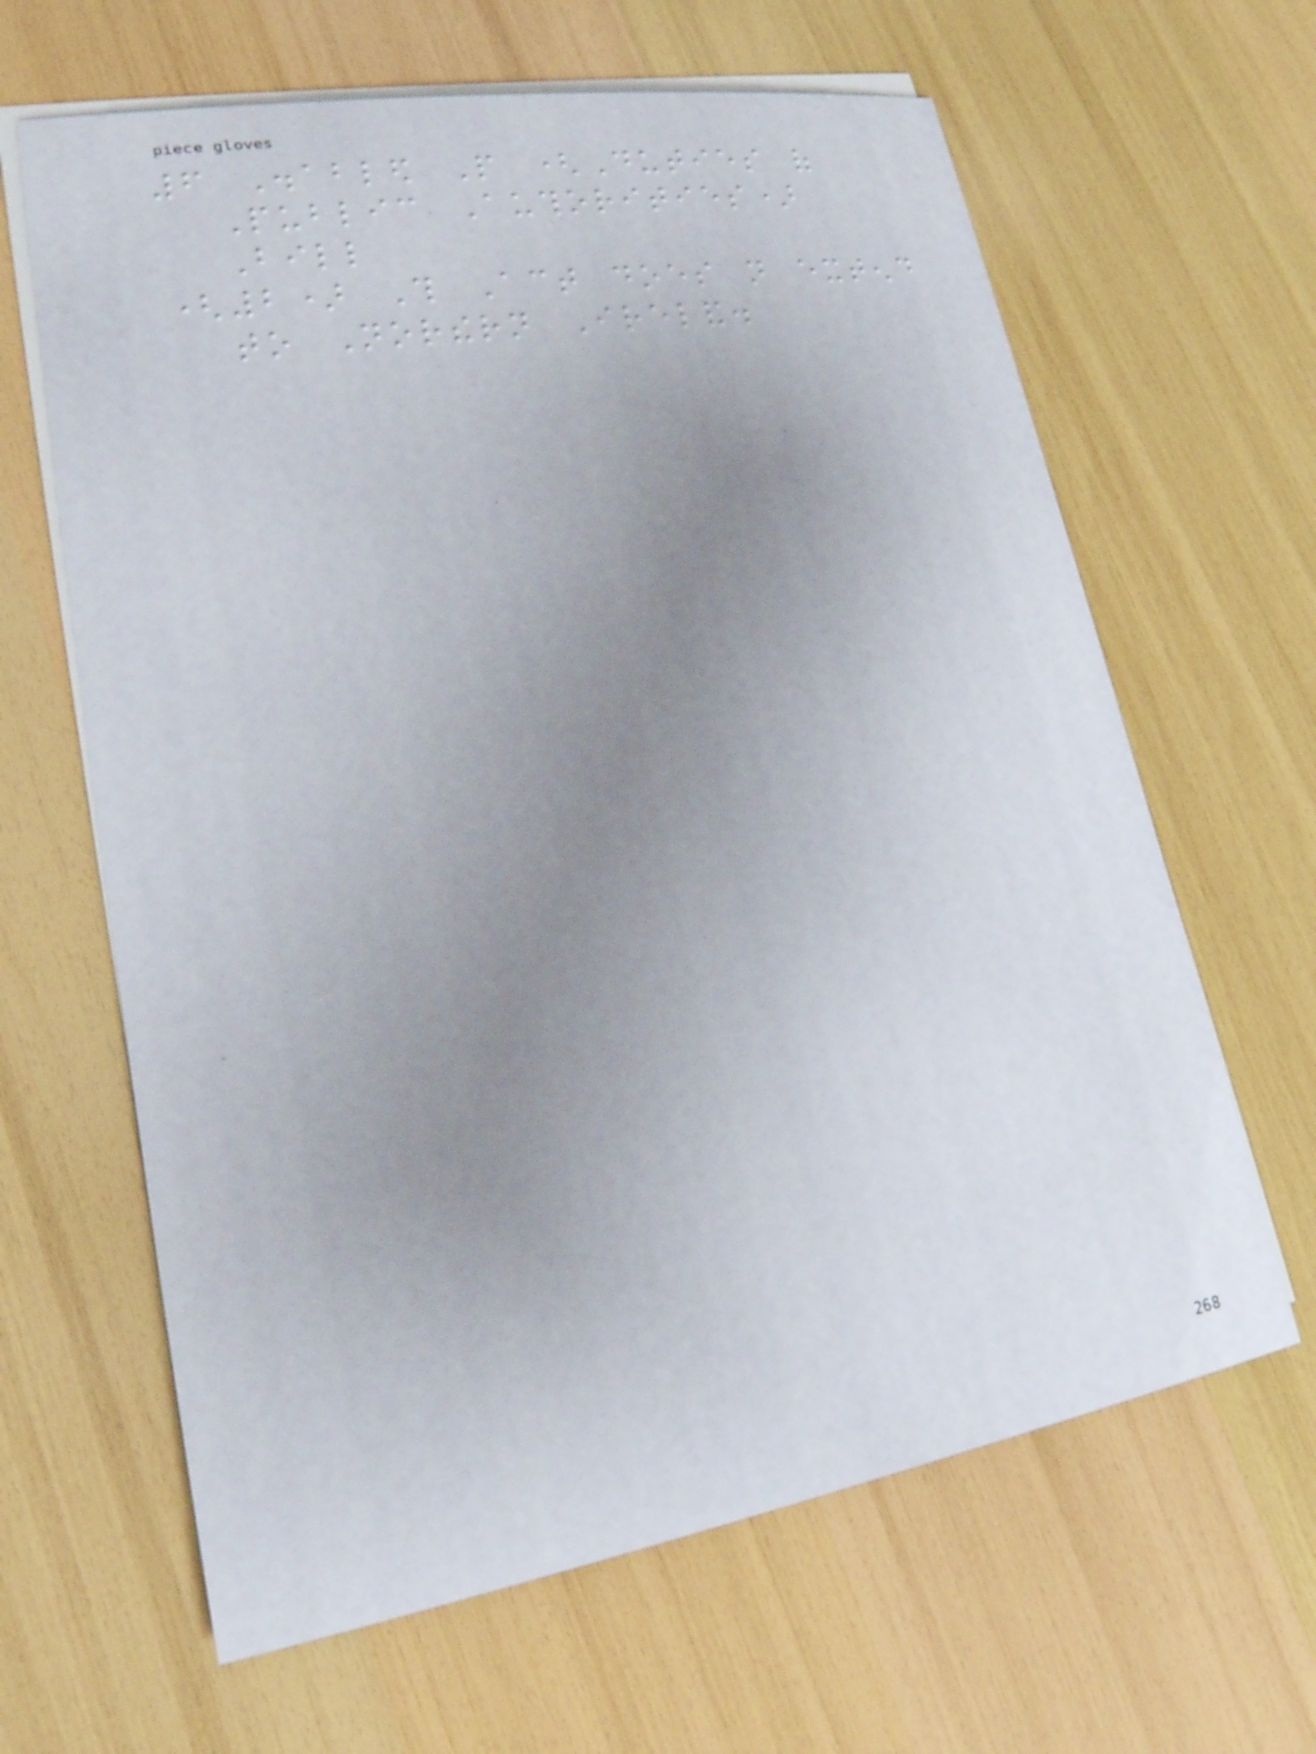6 Disabled People (Duties of
Public Authorities)
Bill
(2) This Act does not extend
to Northern Ireland.
